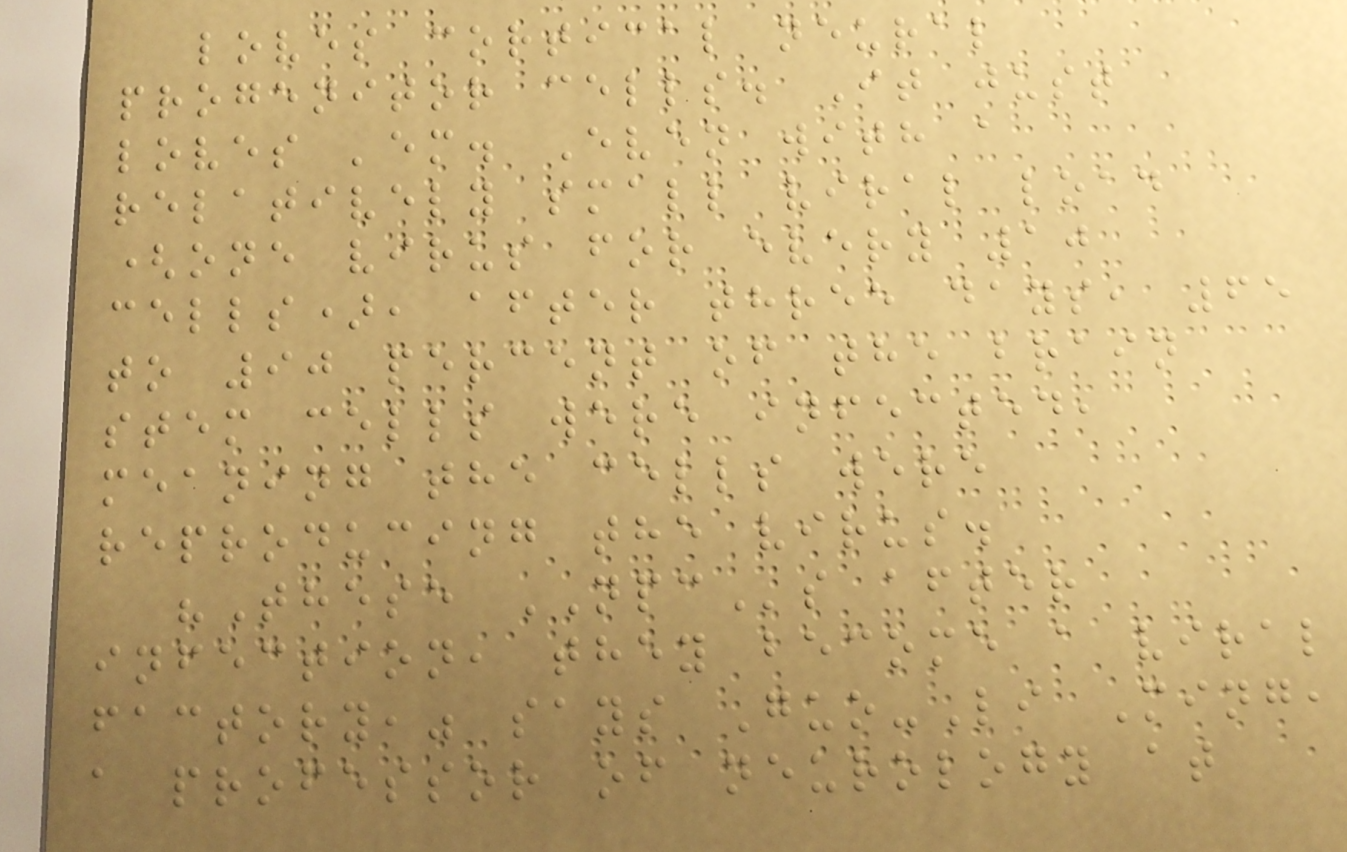loves cortical neural
progenitor cells. It just
loves 'em. Even with a
relatively small viral load
(one virus for every 10
cells), after three days, 65
to 90 percent of the brain
stem cells were infected,
meaning the cells were
reproducing the virus.
"These NPCs after
infection, they become a viral
factory," says Guo-Li Ming,
a professor of neurology at
